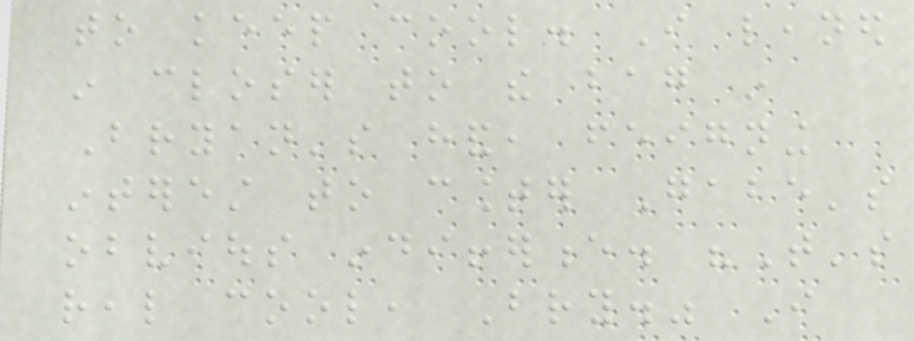to keep cool. I leaned
in closer to the bag in
Bryan's hand, feigning
interest to counter Gabe's
obvious indifference. "That's
real cool, Bry." I
